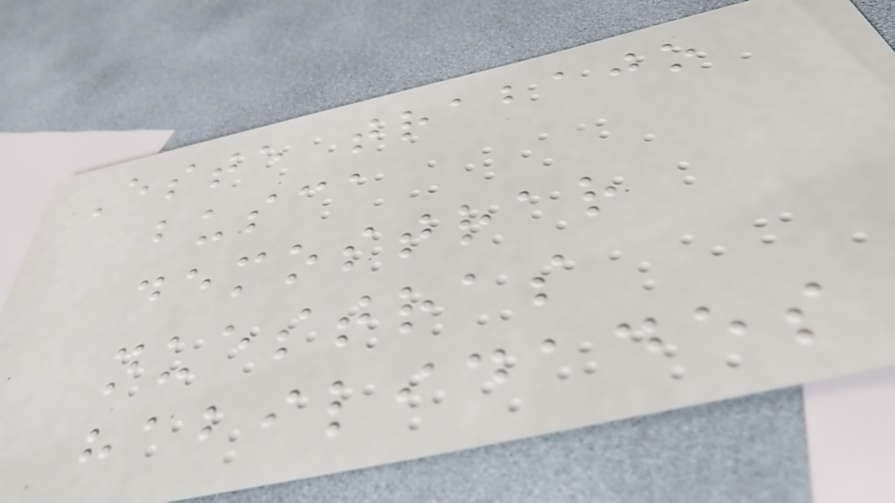Este trabajo
busca
demostrar
nuestras
habilidades
